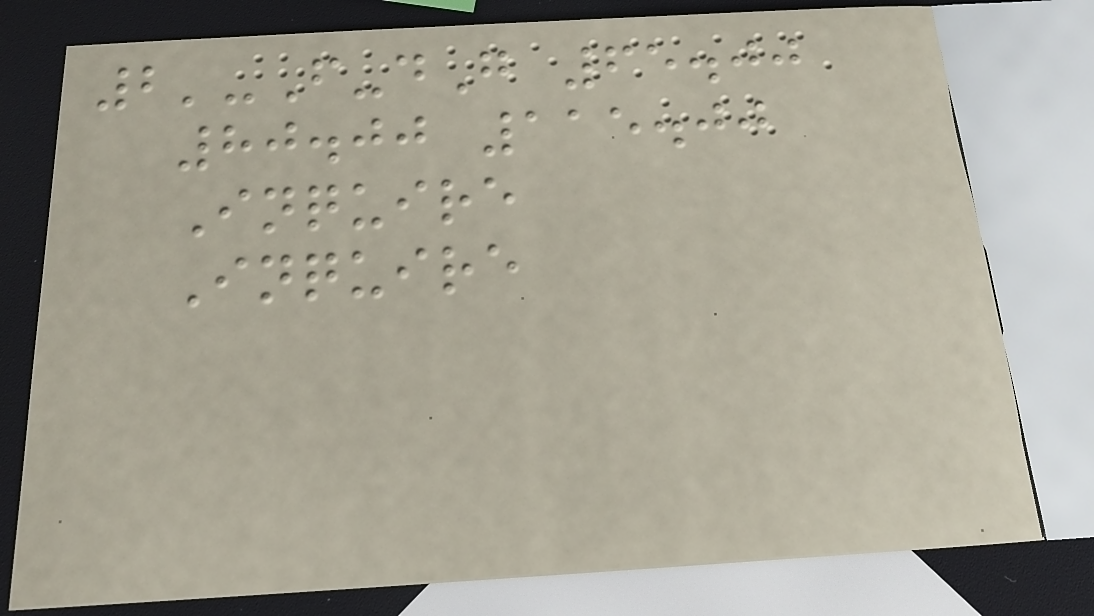2'-F-dG 65.00
80.00 115.00
Inquire
Inquire
